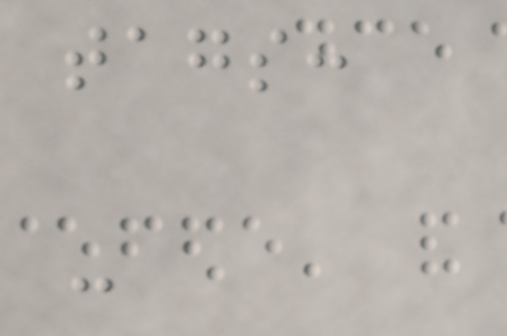tags:
-
